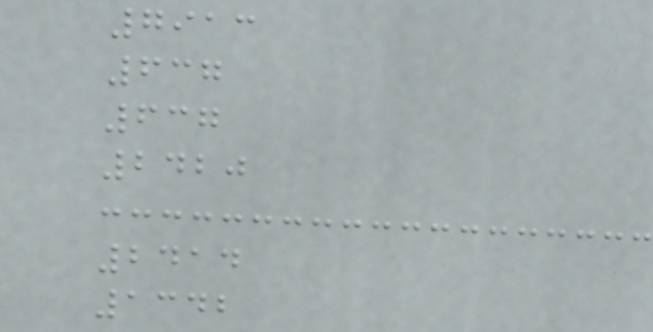7913
637
637
2420
2414
1342
